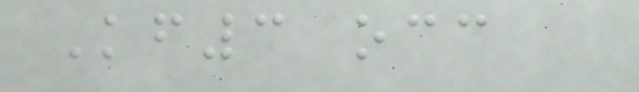Kf3 occ
